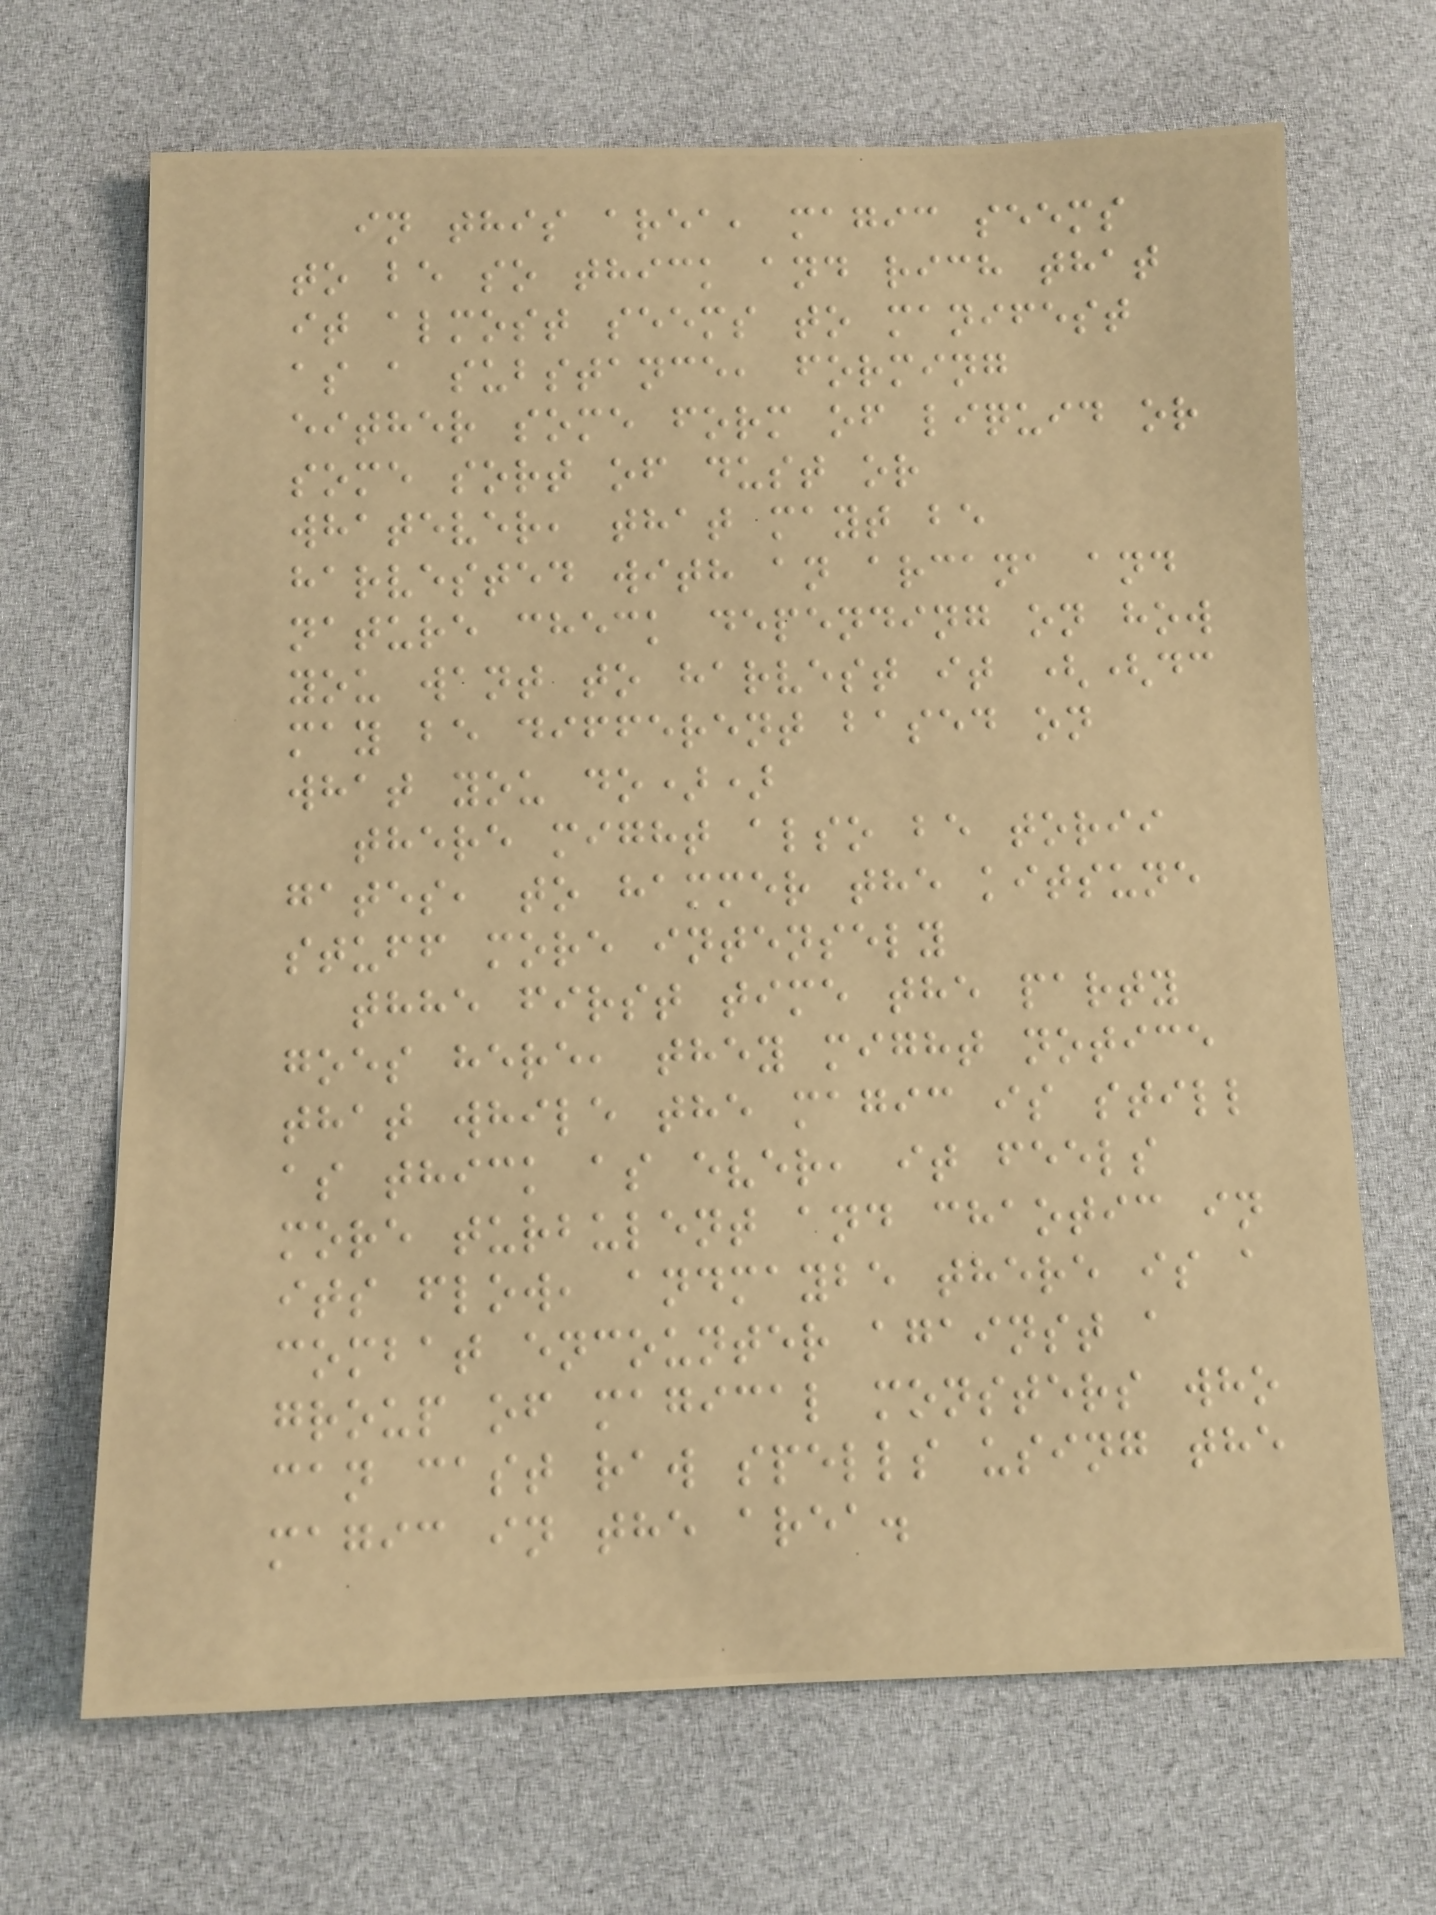in this area, magic seems
to be so thick and rich that
it almost seems to manifest
as a substance, forming
either some form of liquid or
some sort of dust or
whatever, that mayt be
harvested with an arcana and
nature check depending on how
you want to harvest it ((dc
may be different based on
what you do))
there might also be torii
gates, to hammer the kitsune
stuff more intensely
thhe first time the party
goes here, they might notice
that while the magic is still
as thick as ever, it feels
more turbulent and chaotic in
its flow, andmaybe there is a
combat encounter against a
group of magical monsters who
can cast raw spells using the
magic in the area.
